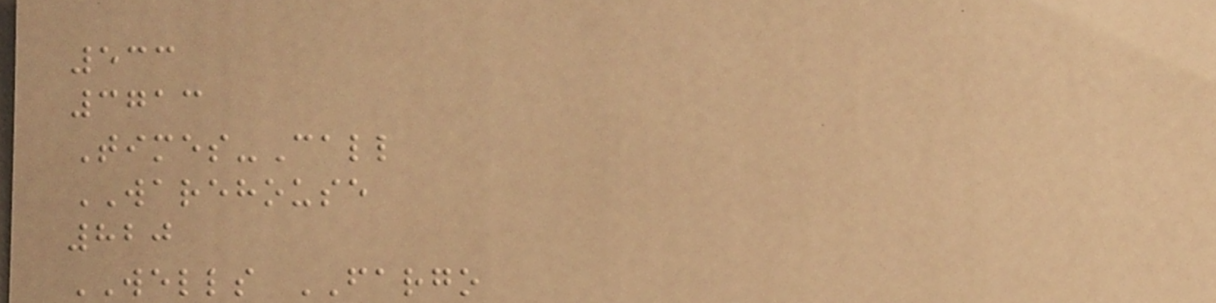533
3713
Times-Call
WAREHOUSE
820
WELLS FARGO
